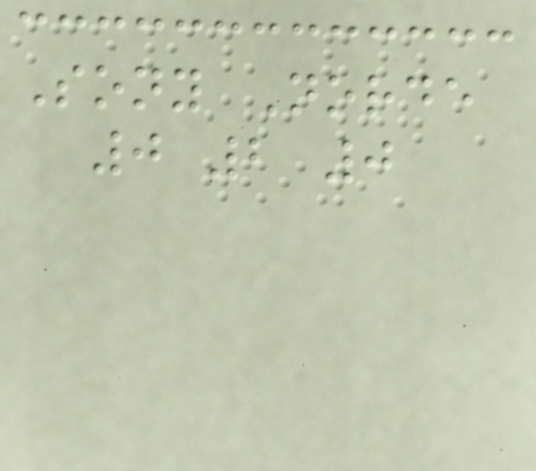Sony Norde
0 2 0
